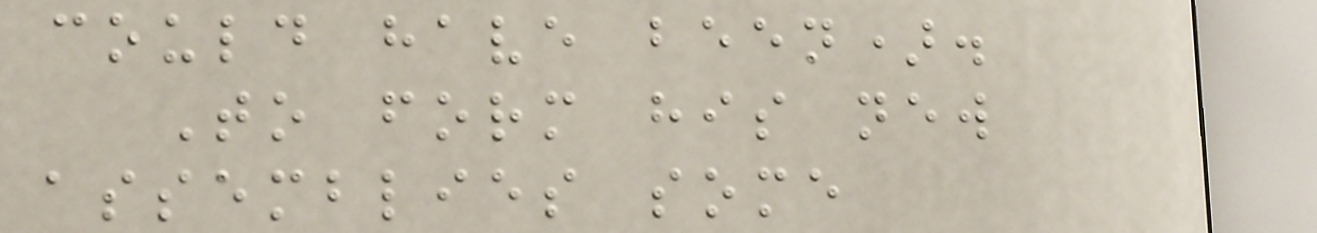could have been).
To form his new
assemblies some
